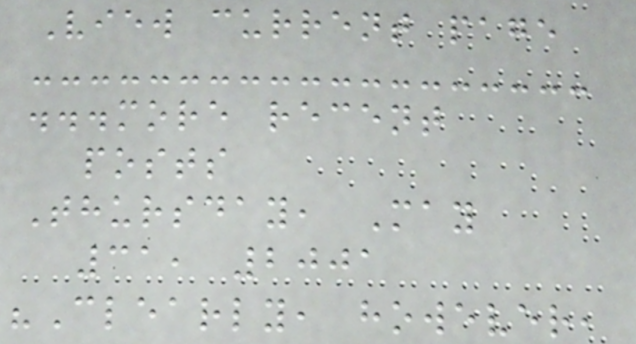View current page
...more recent
posts
Thursday, May
31, 2001
"Clearly, however,
